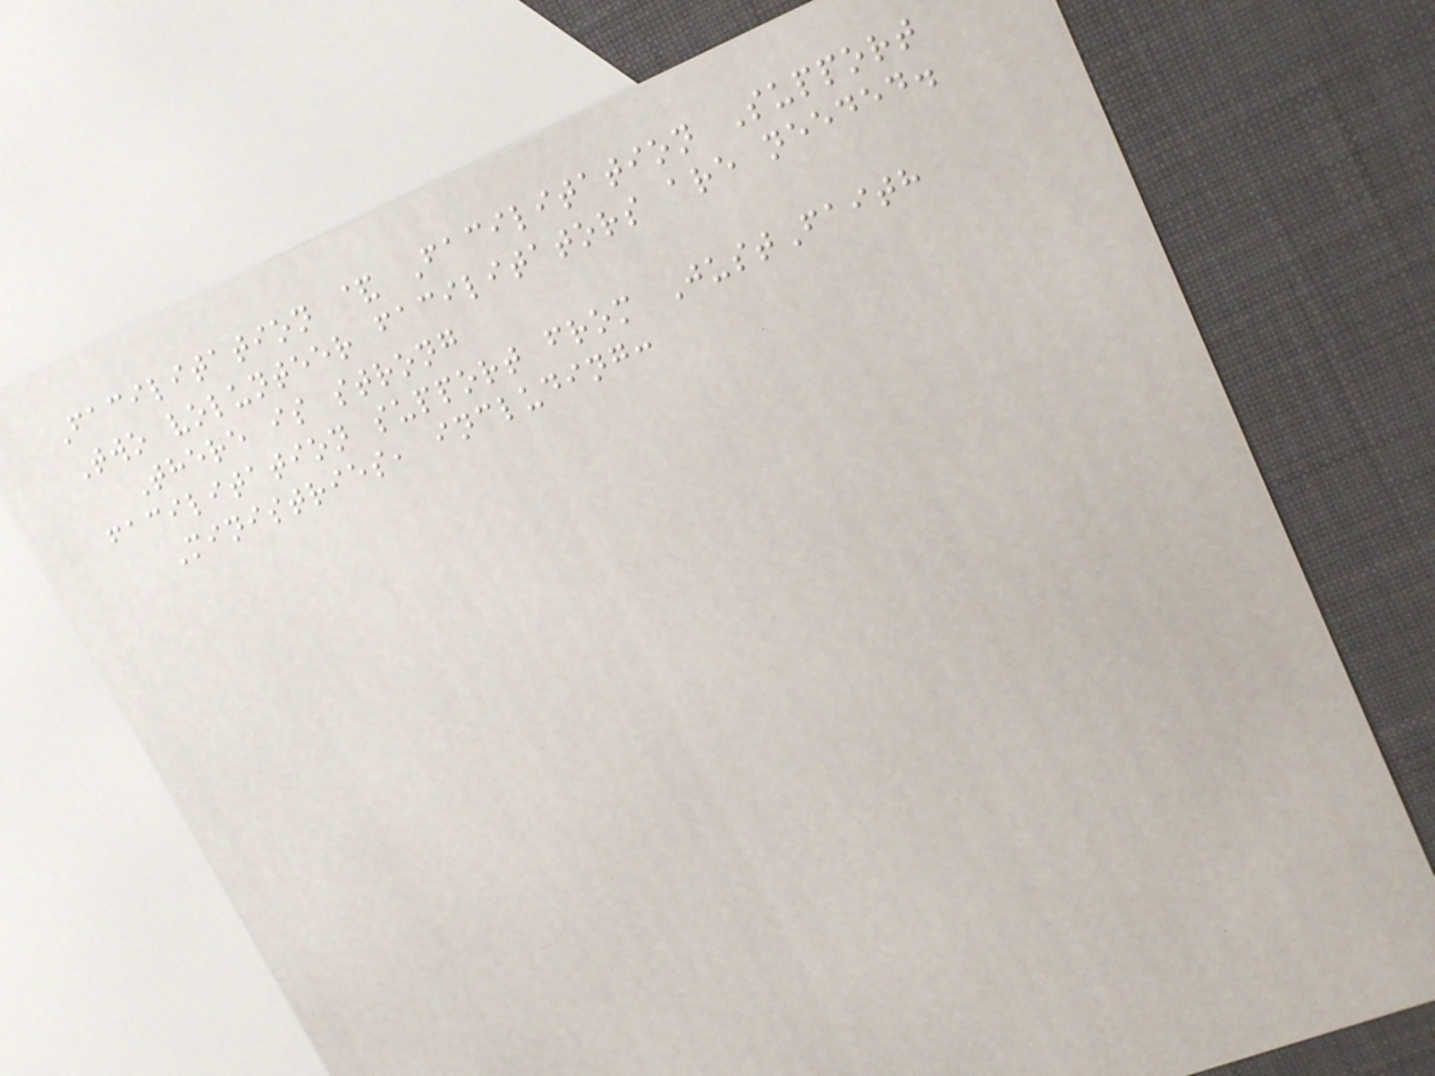Facilitation & Facilitation Support
Two volunteer facilitators are needed.
There is strong
facilitation support from JustFaith
Ministries, including:
